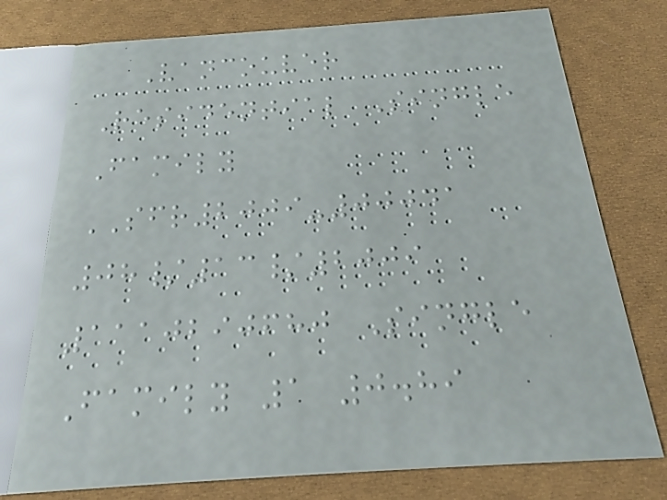Vancouver
Residential Single
Family
SFR2009-00041
08/13/2009
1110290680 Single
Family 1 0.89
